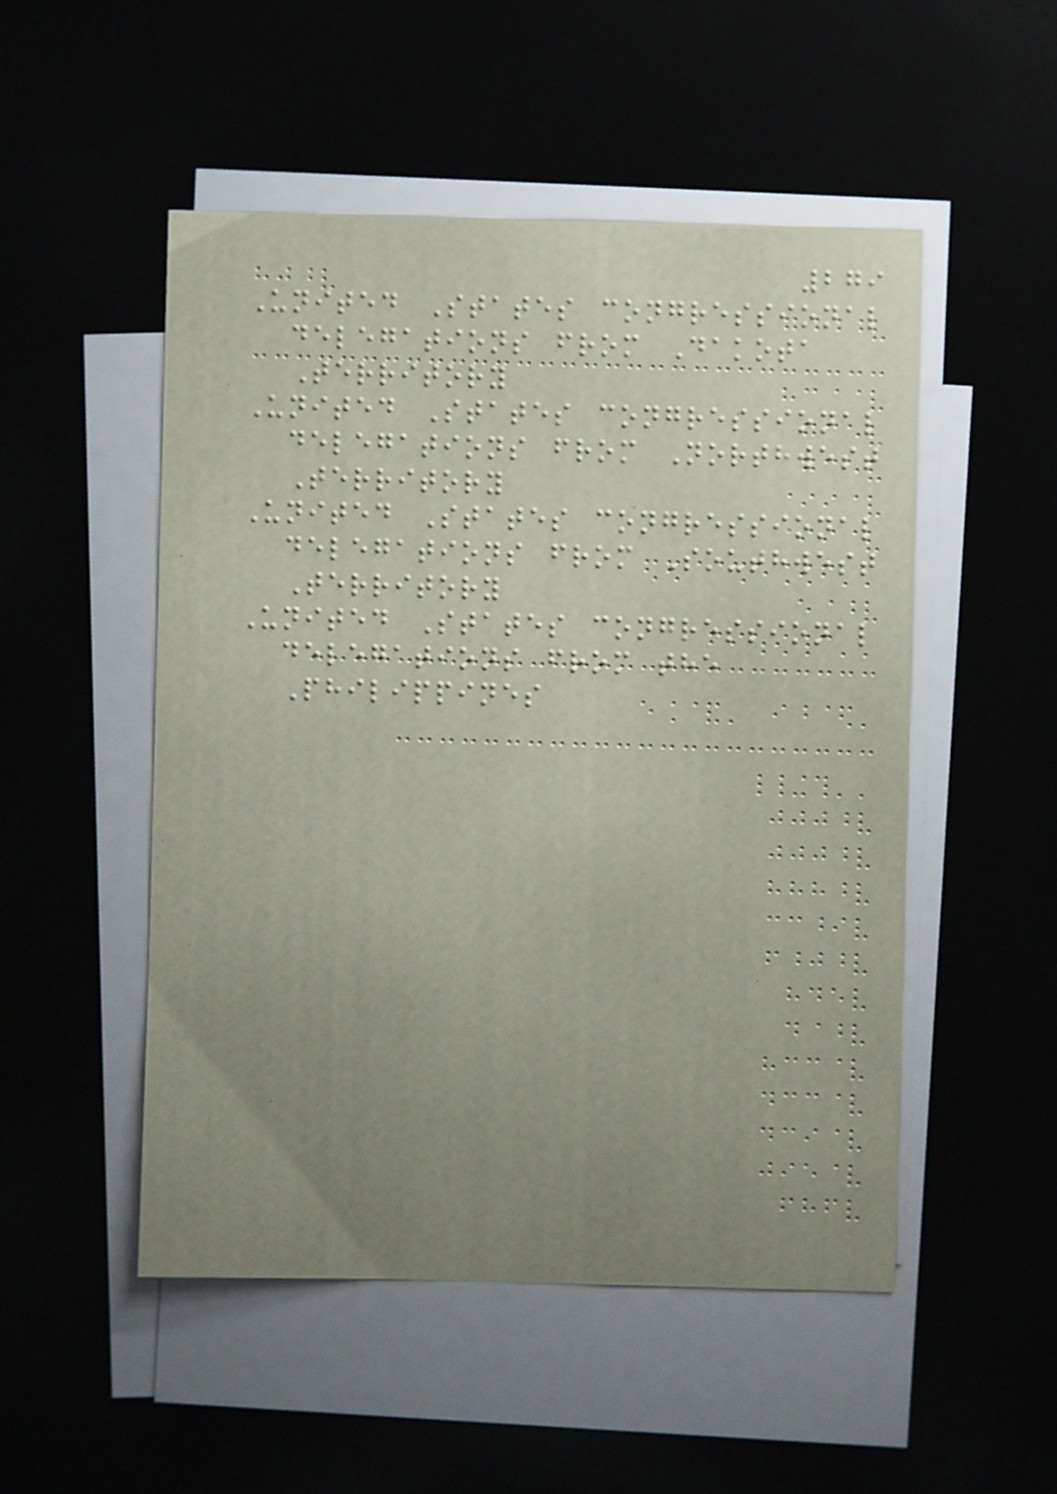279
United States congressional
delegations from Dakota
Territory
United States congressional
delegations from Northwest
Territory
United States congressional
delegations from Southwest
Territory
United States congressional
delegations from the
Philippines
